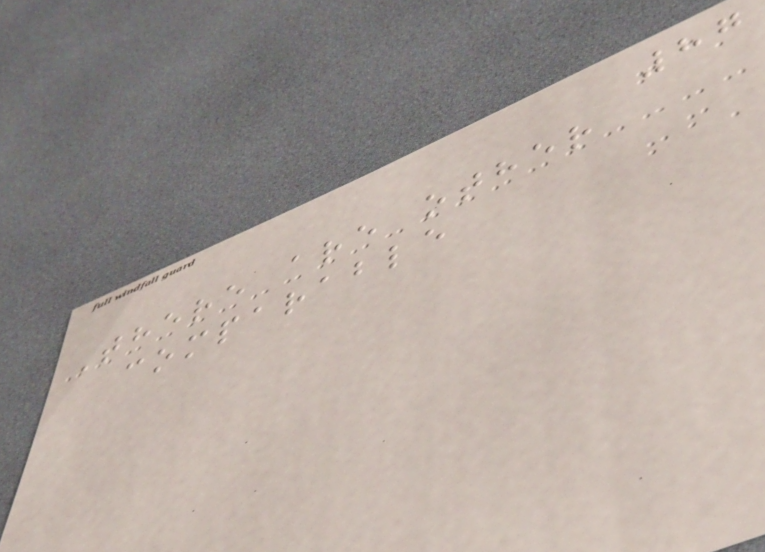87
There are other
comparable
